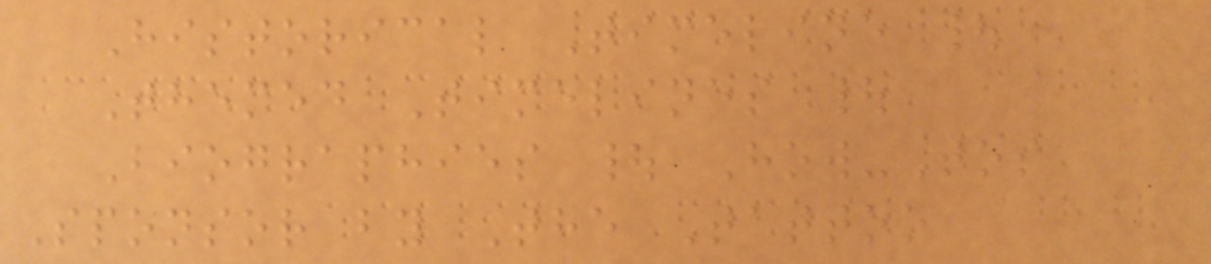Historical Timeline |
Themed Timelines |
Biographies | How-Tos
Sponsor by The Tattoo
